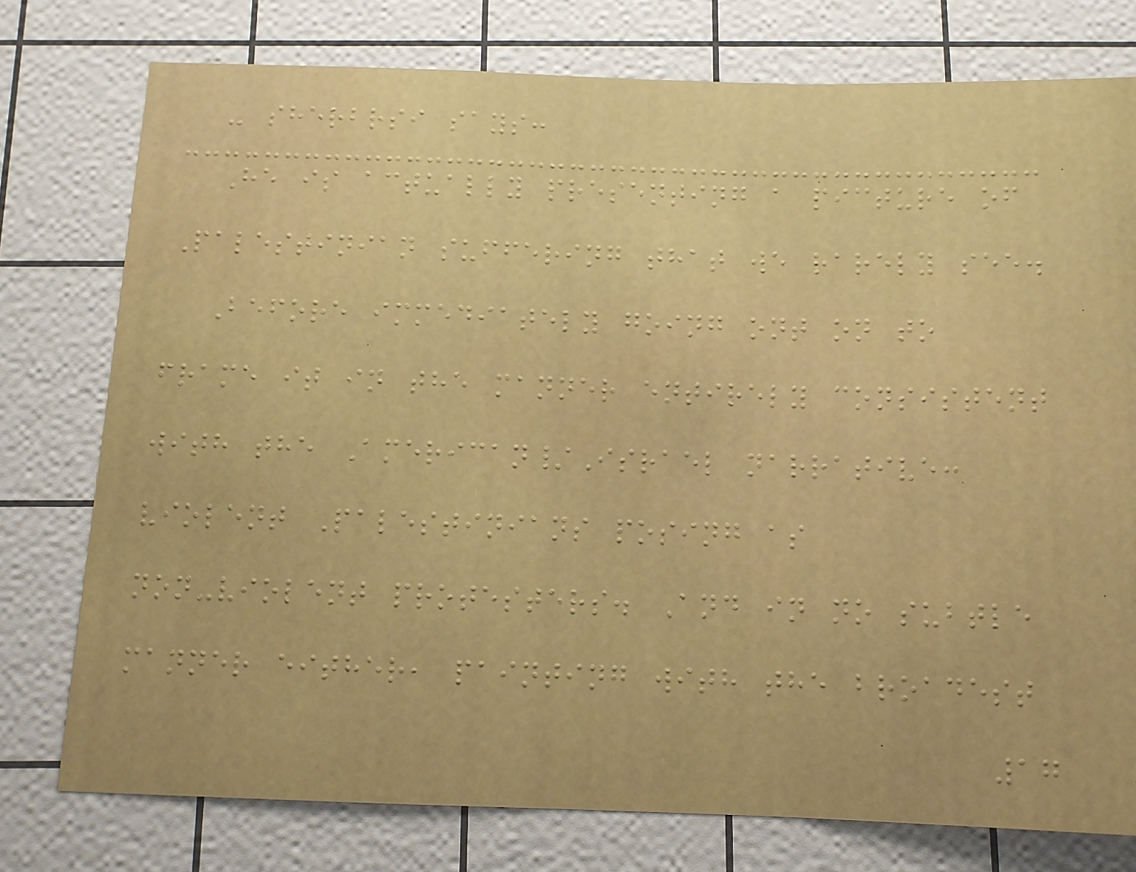- sherbrsi says:
He is actually presenting a picture of
Palestinian suffering that we rarely see.
Before immediately going ont on to
frame it in the manner entirely consistent
with the American/Israel narrative:
violent Palestinians posing as
non-violent protesters. And in no subtle
manner either, painting with the broadest
17
